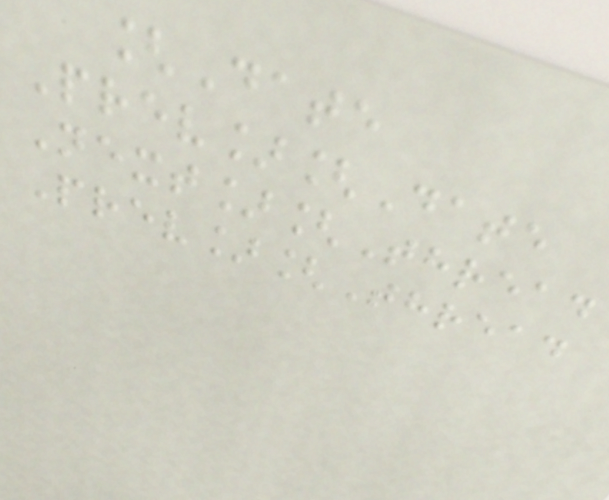[Date
Prev][Date
Next][Thread
Prev][Thread
